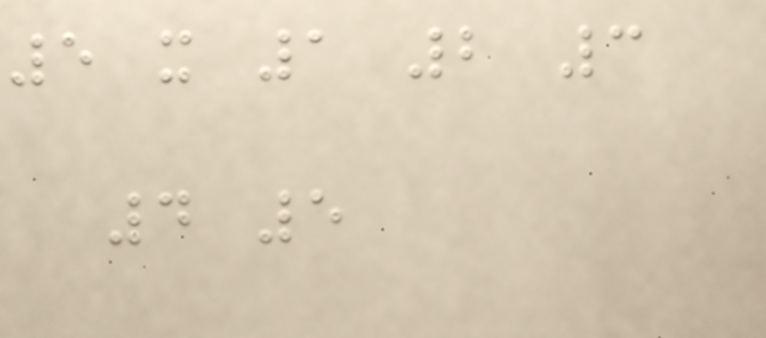5 x 1 2 3
4 5
